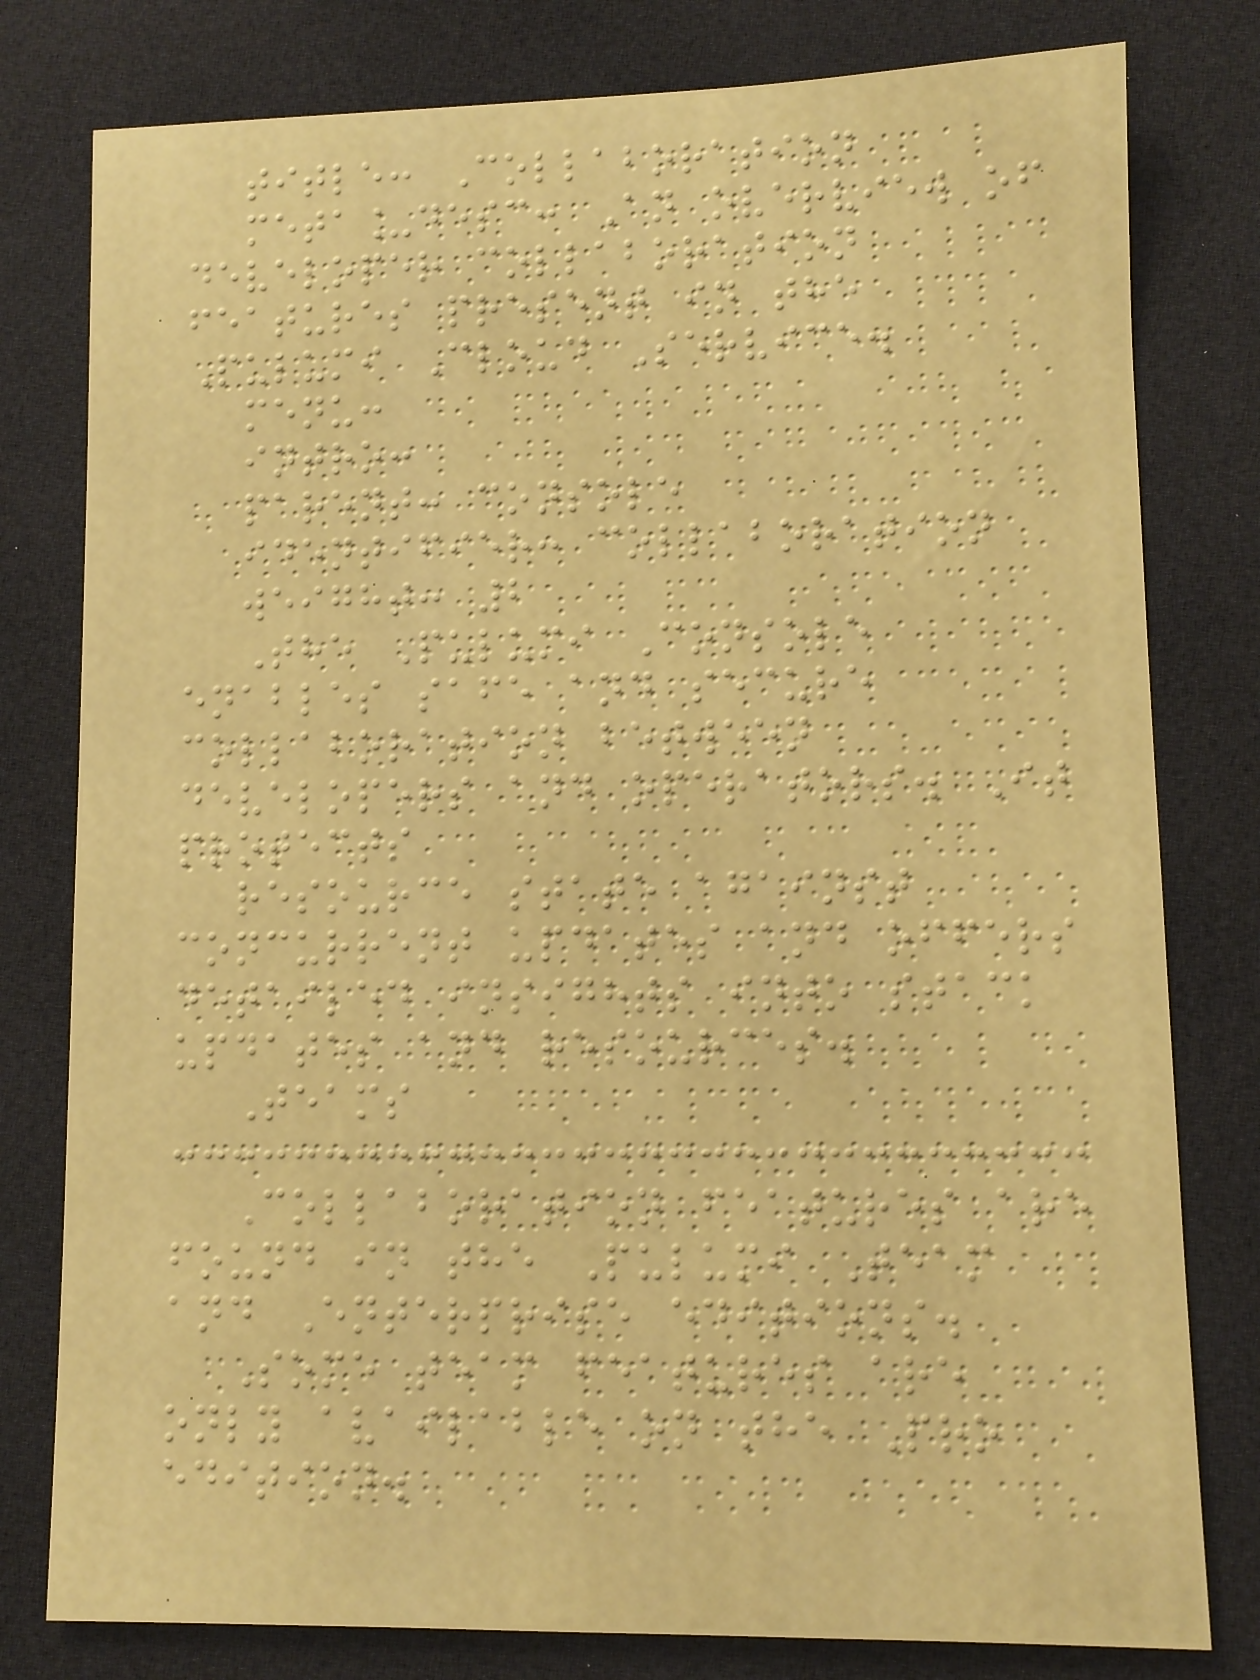title: Collaboration
meta_desc: An overview of
developer collaboration
features present in the
Pulumi Cloud Service.
menu:
intro:
parent: console
identifier: collaboration
weight: 2
The Pulumi Console
enables safe and secure
collaboration between
developers and operators. It
protects
resource state against
concurrent updates and offers
detailed insights into stack
updates and resources.
Teams
Collaboration features are
found in the Pulumi Team
and Enterprise editions.
Some team features are
only available on the Pro
edition.
